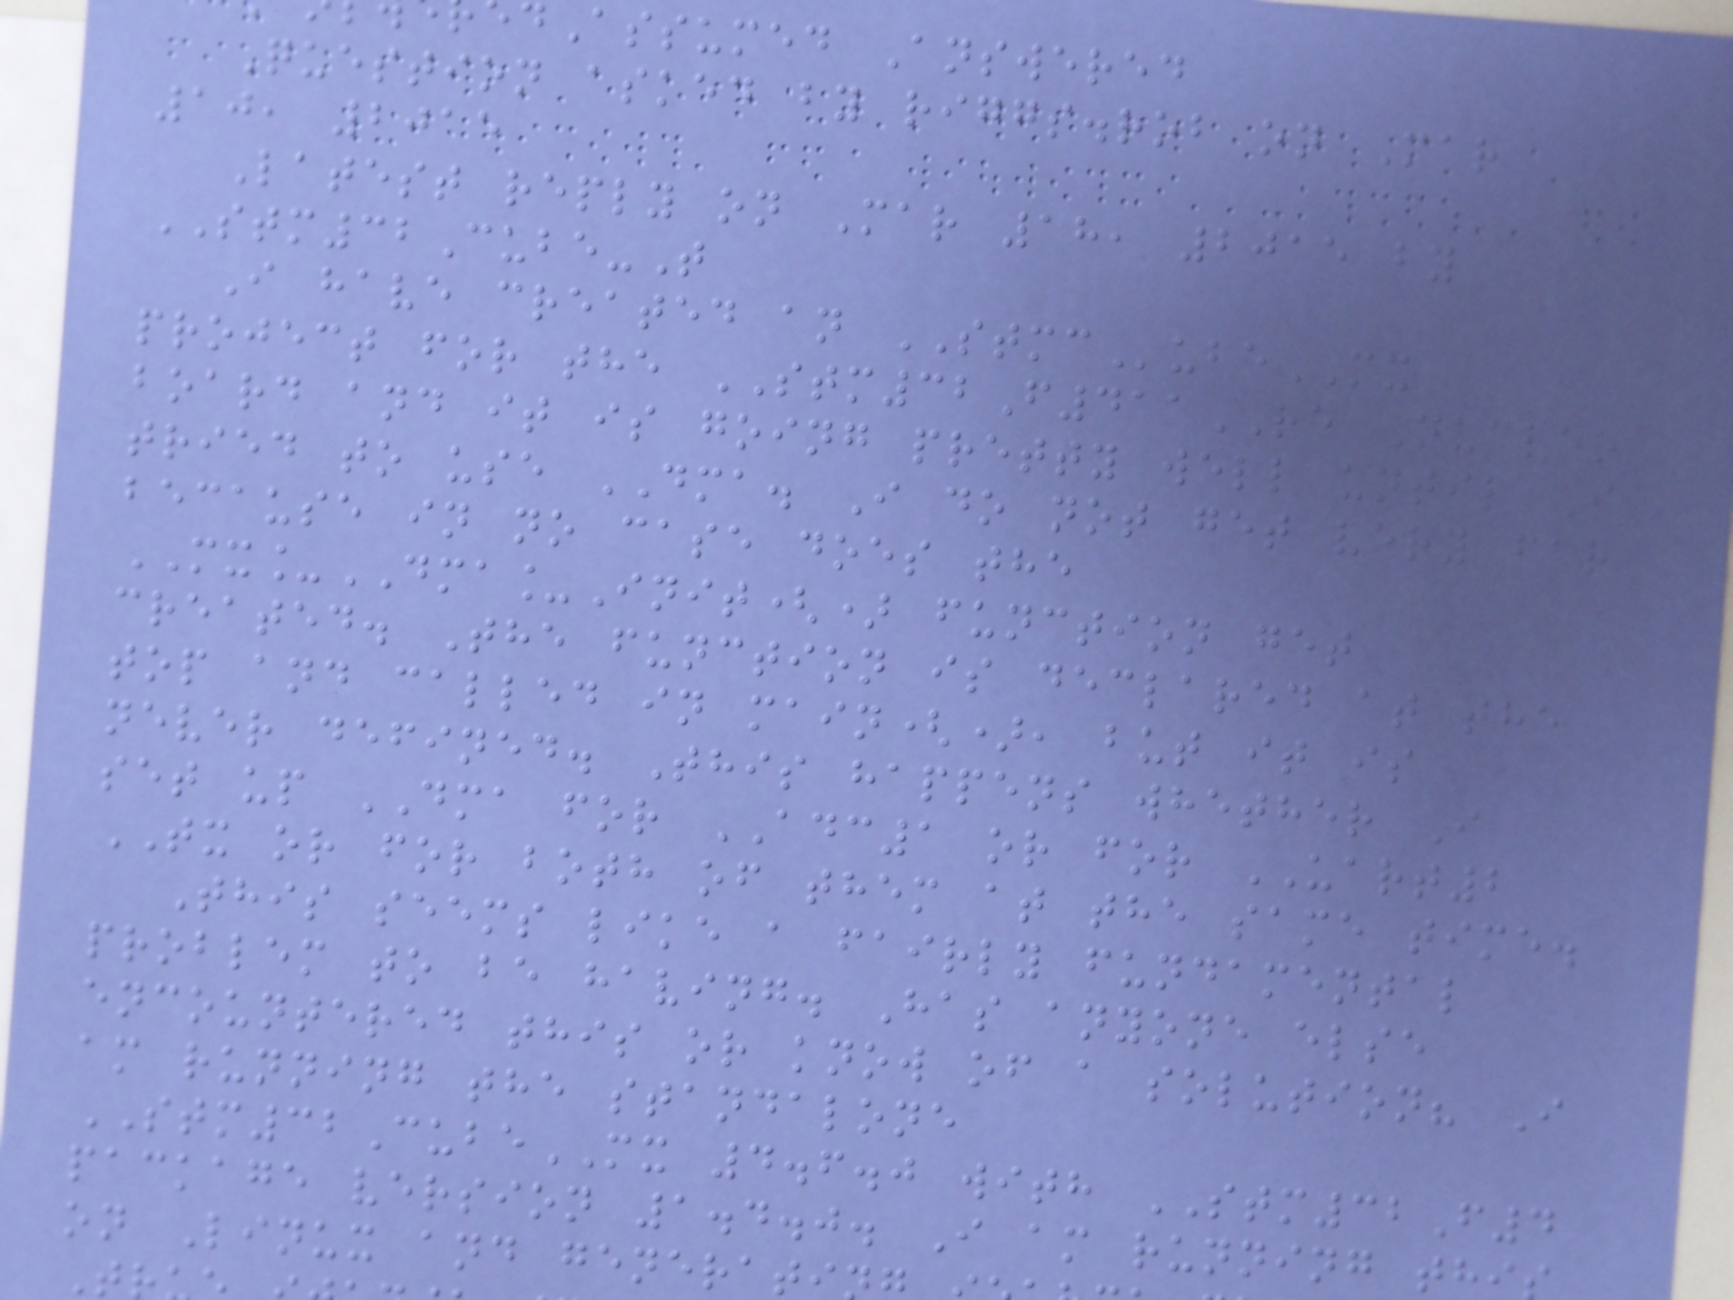dAssumed Answered
Question asked by riggs.rob on Mar
10, 2015
Latest reply on Mar 18, 2015 by
STM32Cube-T
I have created an STMCubeMX
project for the STM32F411RE Nucleo
board and it is going pretty well until I
tried to use DMA. I do not get very far
because in no case does the
MX_DMA_Init() function get
created. The function is declared at the
top and called in main(), but it is
never defined. This happens whether I
set up DMA for ADC1 or for UART2
TX or for both of them at the same time.
This seems like a fairly fundamental
problem to be having. Has anyone else
encountered this or know of a solution? I
am running the standalone
STM32CubeMX 4.6.0 with STM32F4
package version 1.4.0. I am running thi
on Linux and generat
